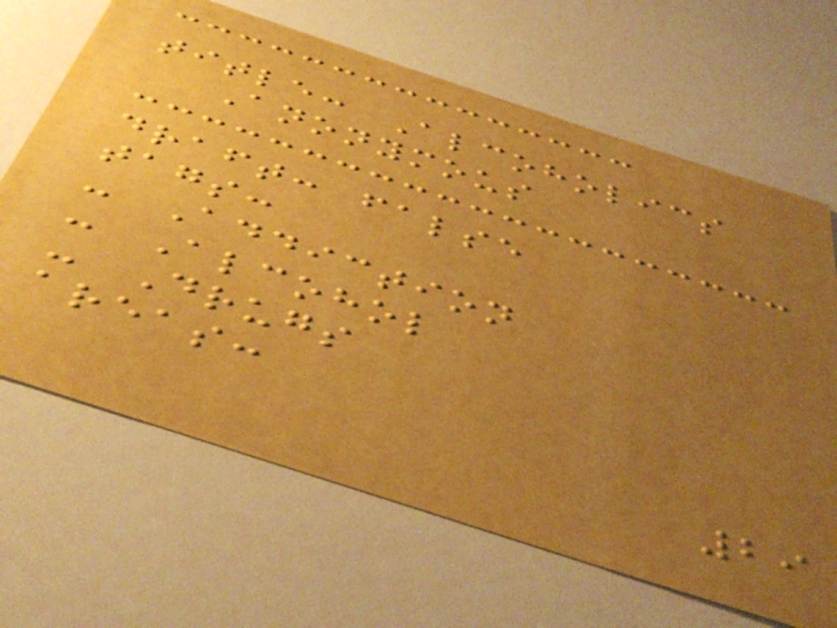title: Alcoholics
Anonymous
draft: false
tags:
- Addiction
- Alcohol
- Drugs
areas:
29
